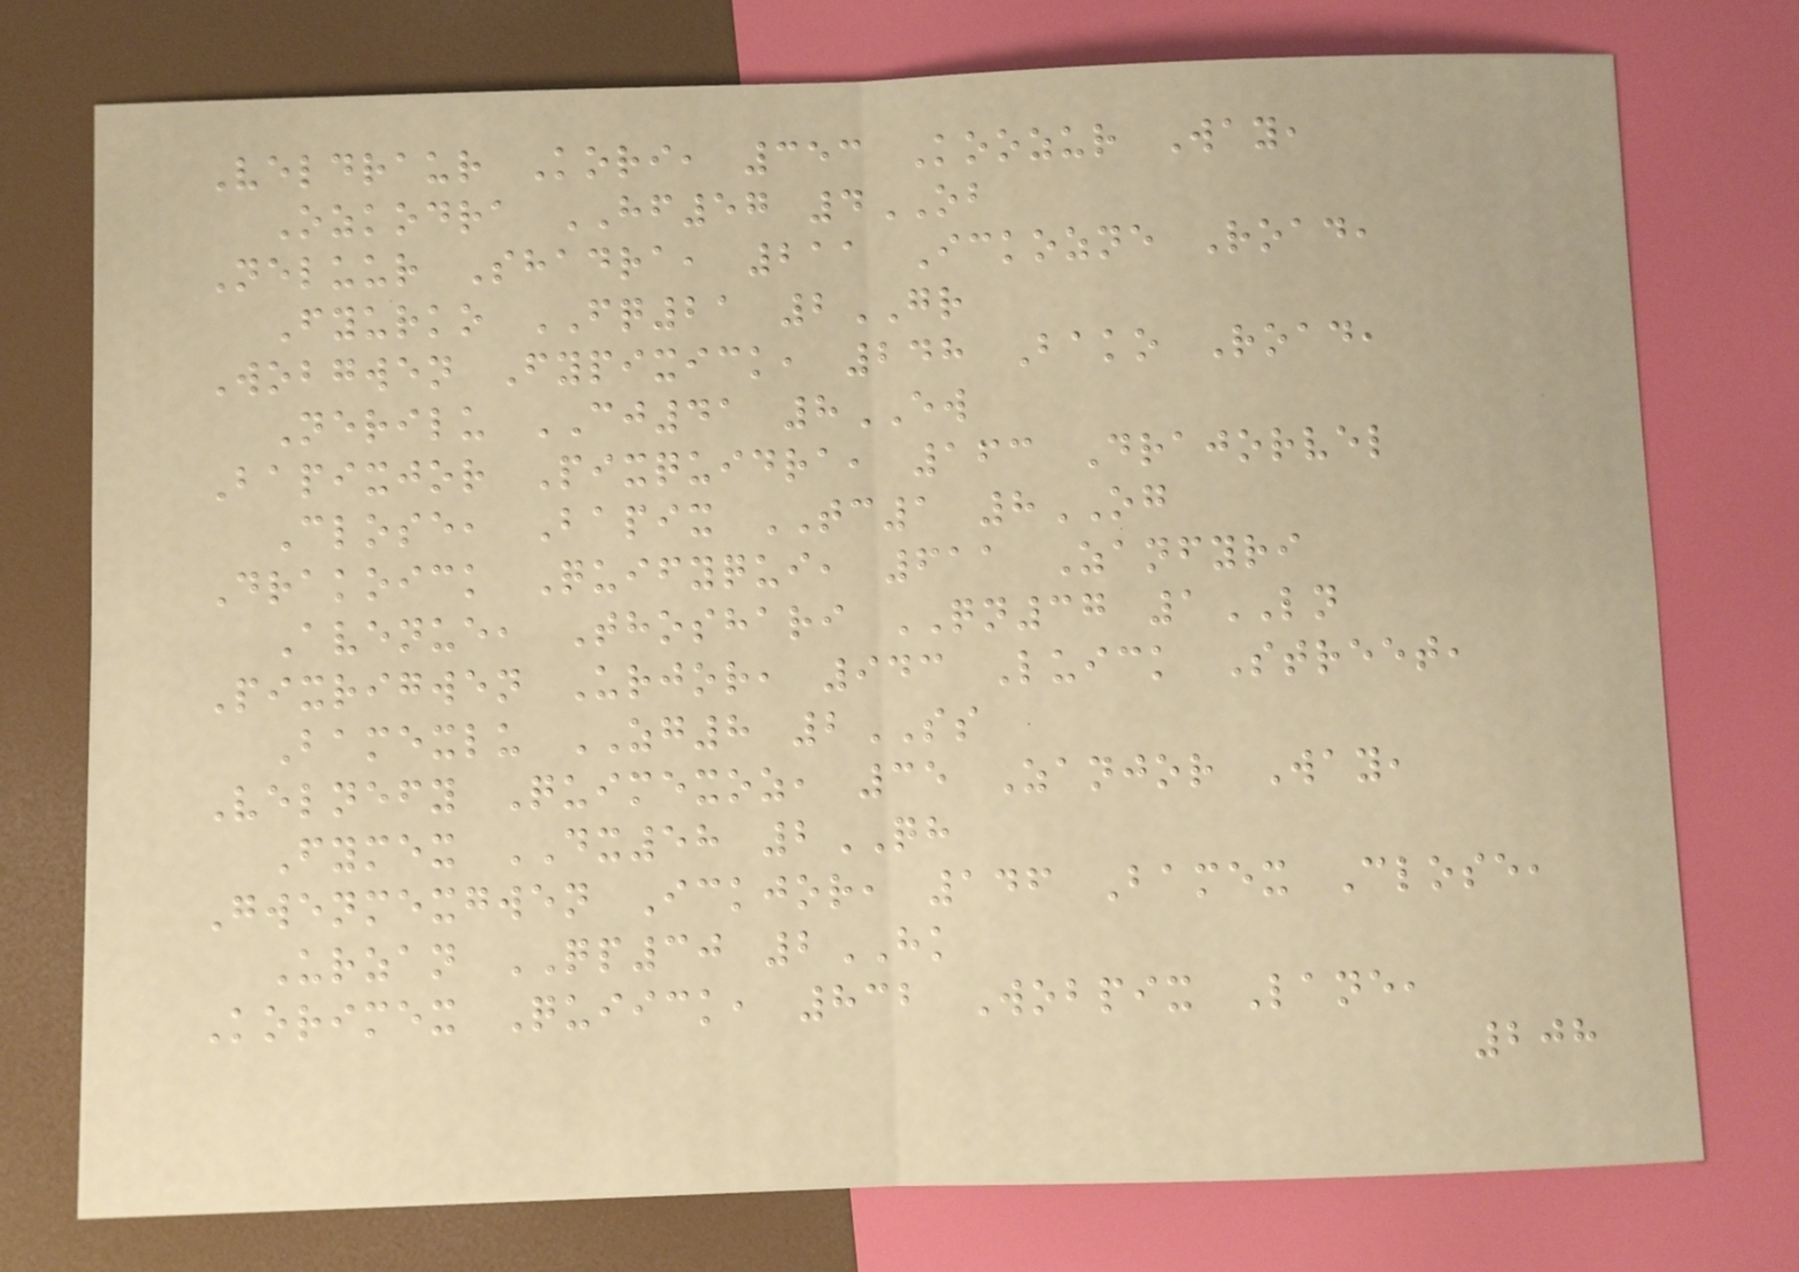Veldraur Kori, 353 Koozur Way,
Ozkodra HF57 4OB
Neluur Shadra, 211 Ickozne Road,
Fyurko FQ21 2GR
Wobgwen Fypixick, 248 Bako Road,
Nerilu CJ41 8EW
Bapixjor Pixquidra, 163 Drajorvel
Close, Bapix TC1 8OG
Drakoick Quifyqui, 611 Zanfyri
Avenue, Thoshari QN37 1LN
Pixrigwen Urjor, 943 Luick Street,
Bamexlu ZG8 2SS
Velnefy Quimexoz, 35 Zanjor Way,
Fymex DX58 2QH
Gwenmexgwen Ickjor, 146 Bamex Close,
Urzan QP30 2HK
Korimex Quiick, 832 Wobpix Lane,
208
